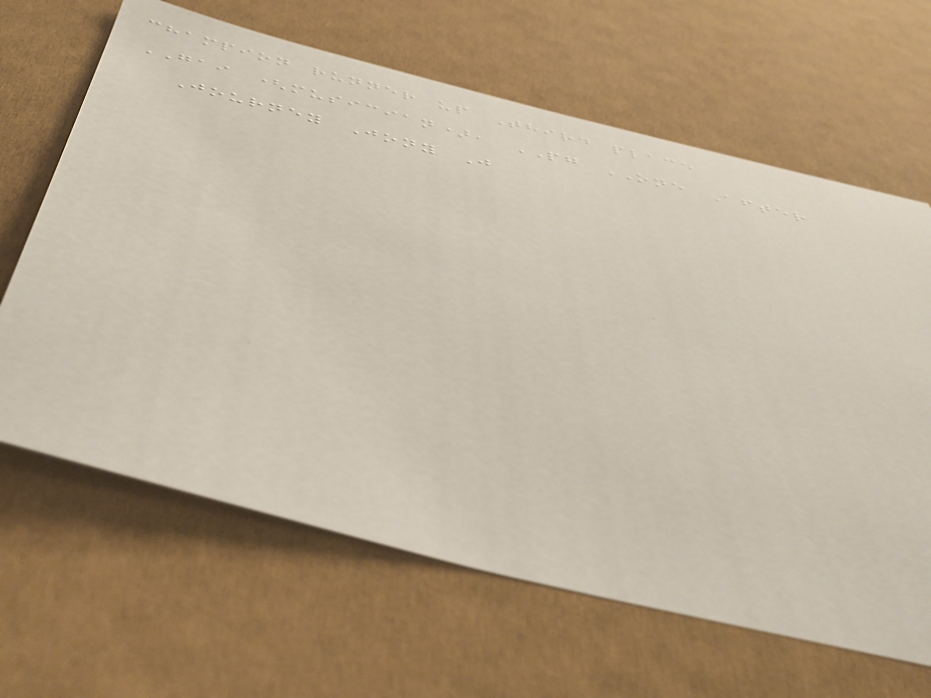champion runner up Third place
GAI (musician), PG ONE After
Journey Jony J
